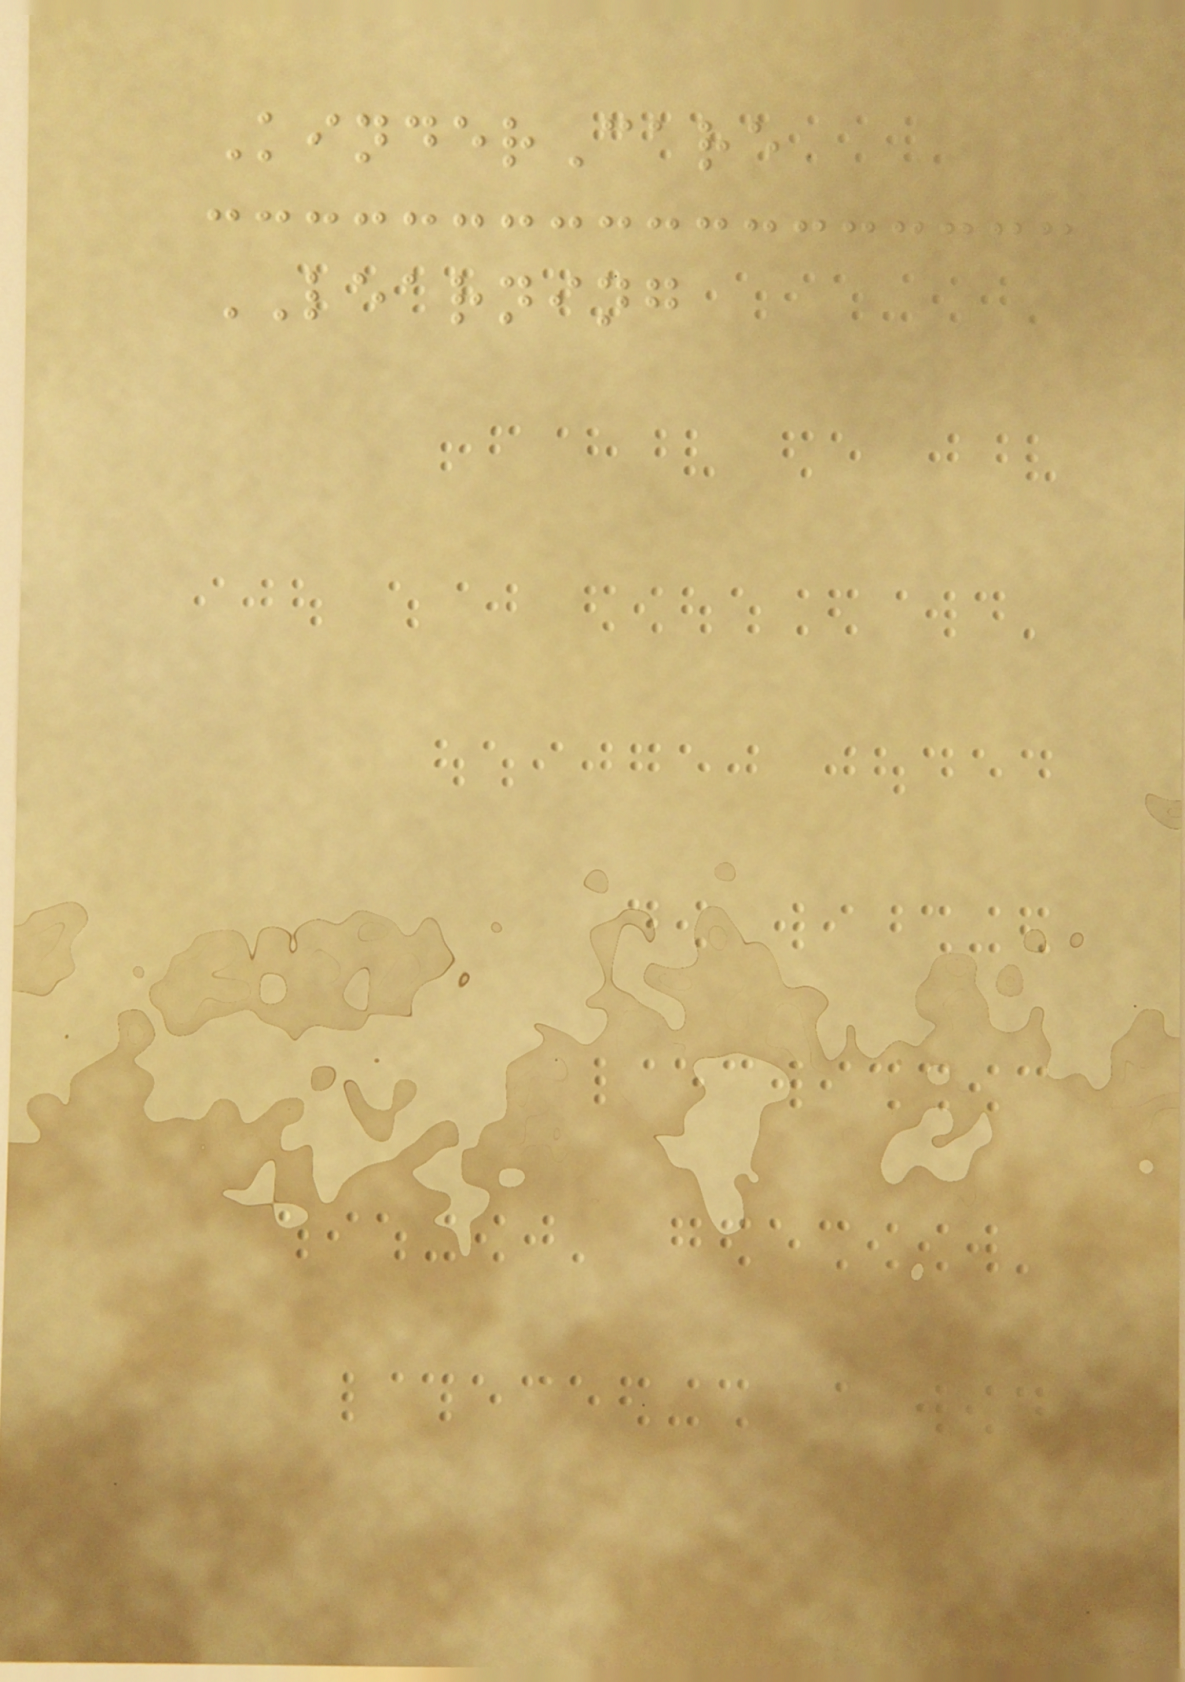KinderCare
LEARNING
